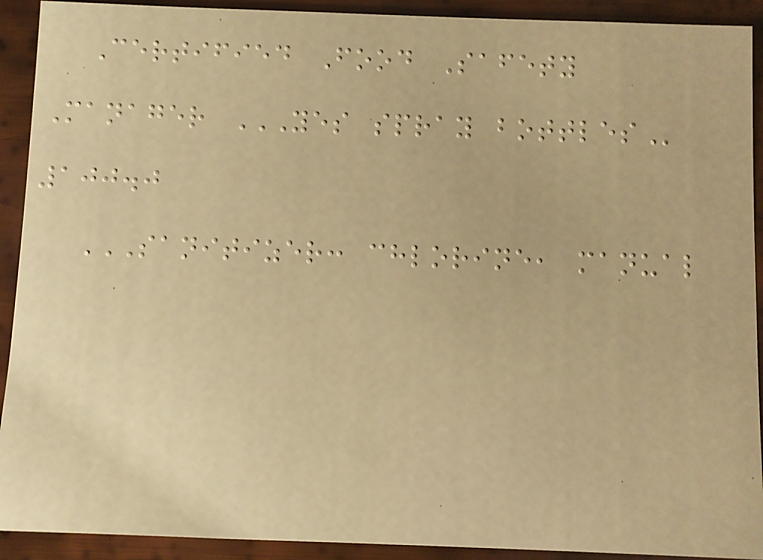Certified Food Safety
Manager YES SPRAY BOTTLES
100.0
SANITIZER: CHLORINE, MANUAL
